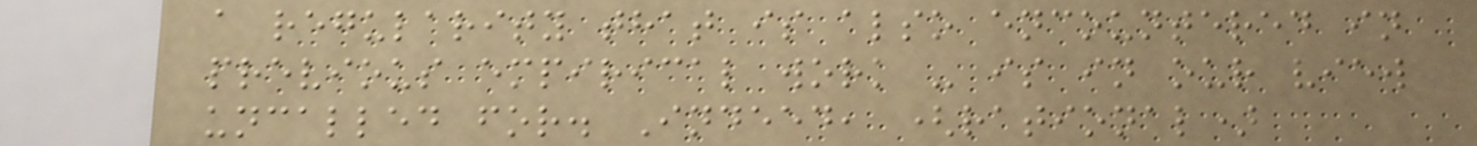a regularity that is also encountered in
previous empirical work - is in our view
uncalled for. Indeed, (rational)
